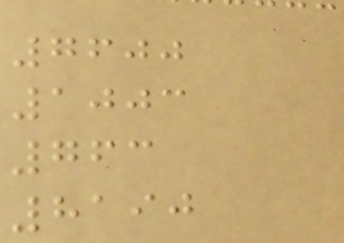7600
1003
763
8190
